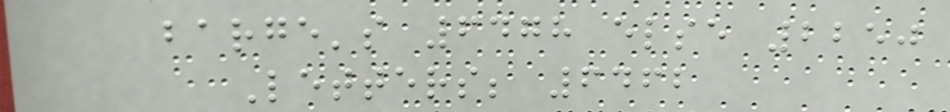barge's 6478 else 2250
Letters; 6462
